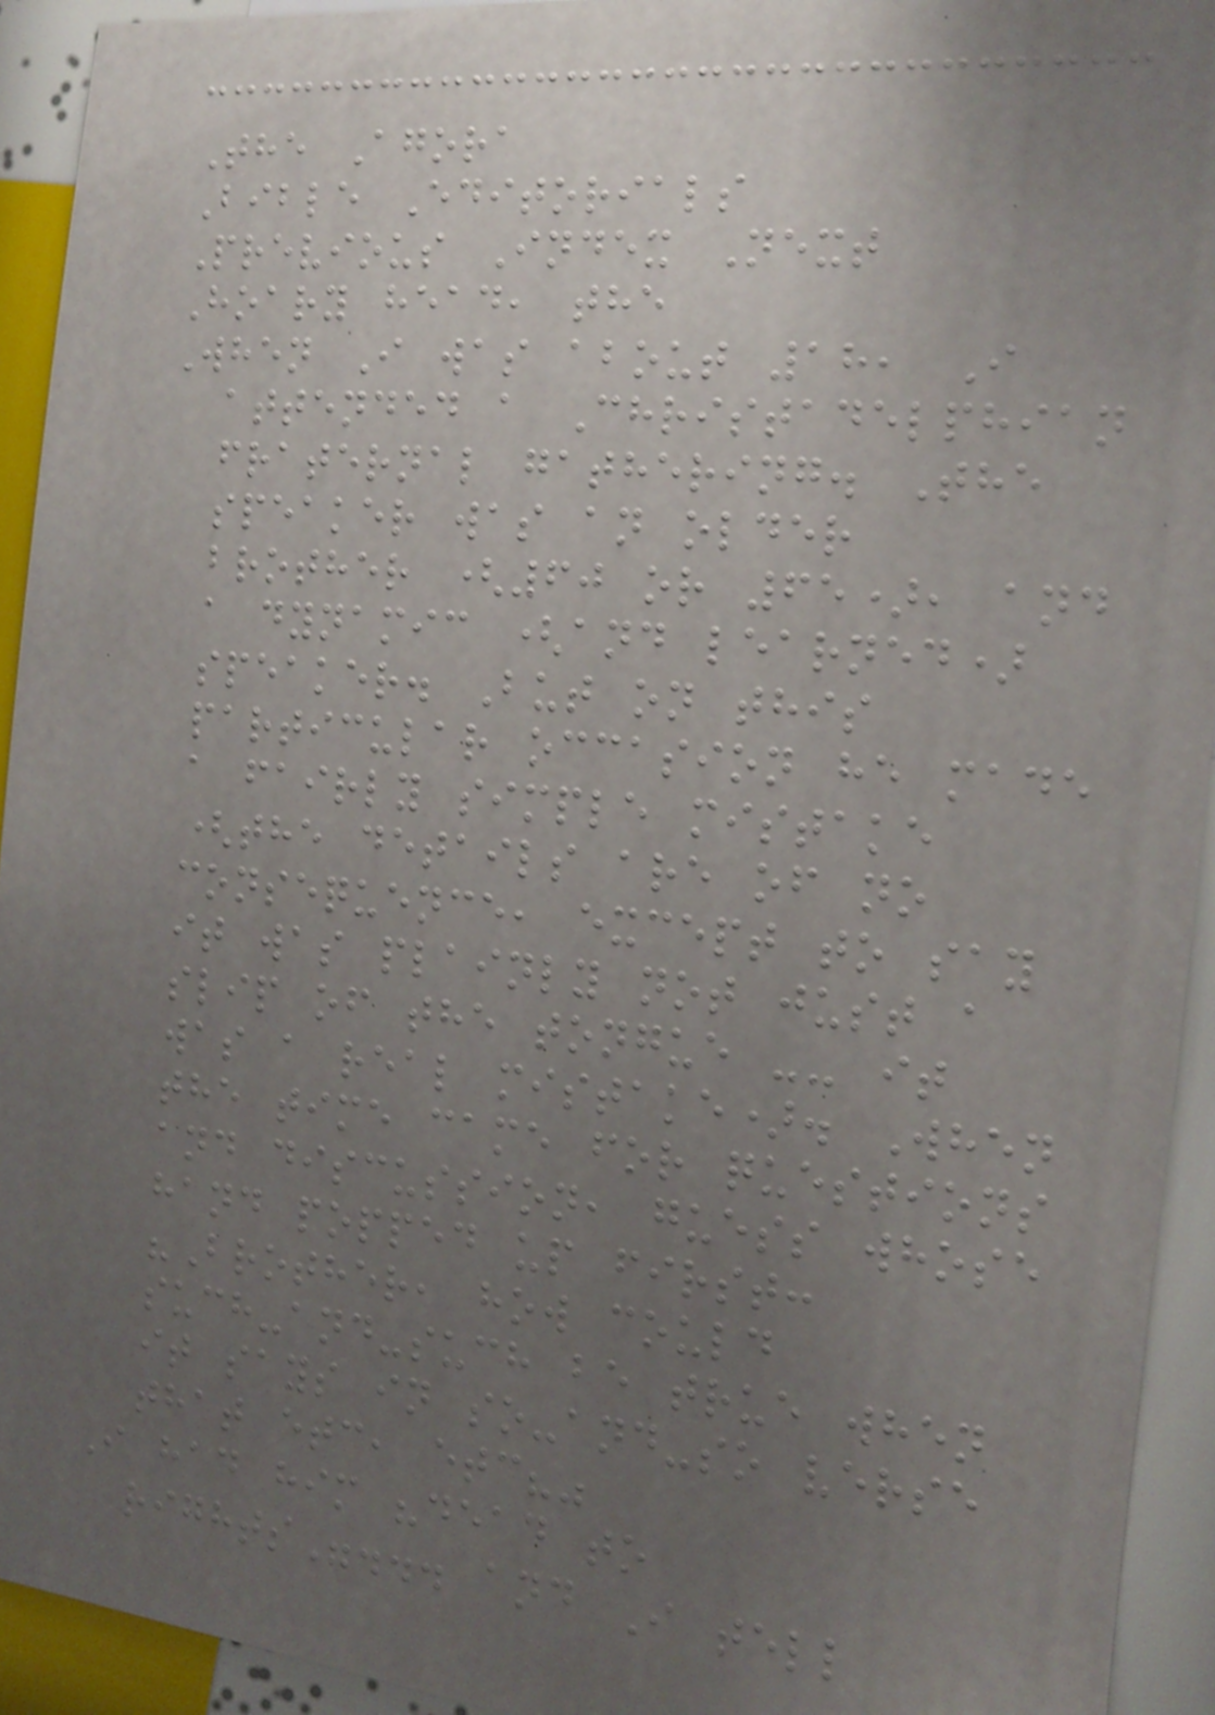The Agora
Bible Editorials
Previous Index Next
Hoary head, the
When I was about 18, I
attended a Christadelphian
fraternal gathering. The
speaker was an older
brother (60 or 65), and
a dynamic (and learned)
speaker. But on this
particular occasion he made
a fairly simple mistake
(the details are of no
consequence, except to say
it was plainly not just a
slip of the tongue -- it
was a real mistake). When
the time came for questions
and discussion, guess whose
hand popped up first:
"Brother, how could
such-and-such be true when
it says in so-and-so verse
that etc, etc?"
I had him "dead to
rights"... and I tell
